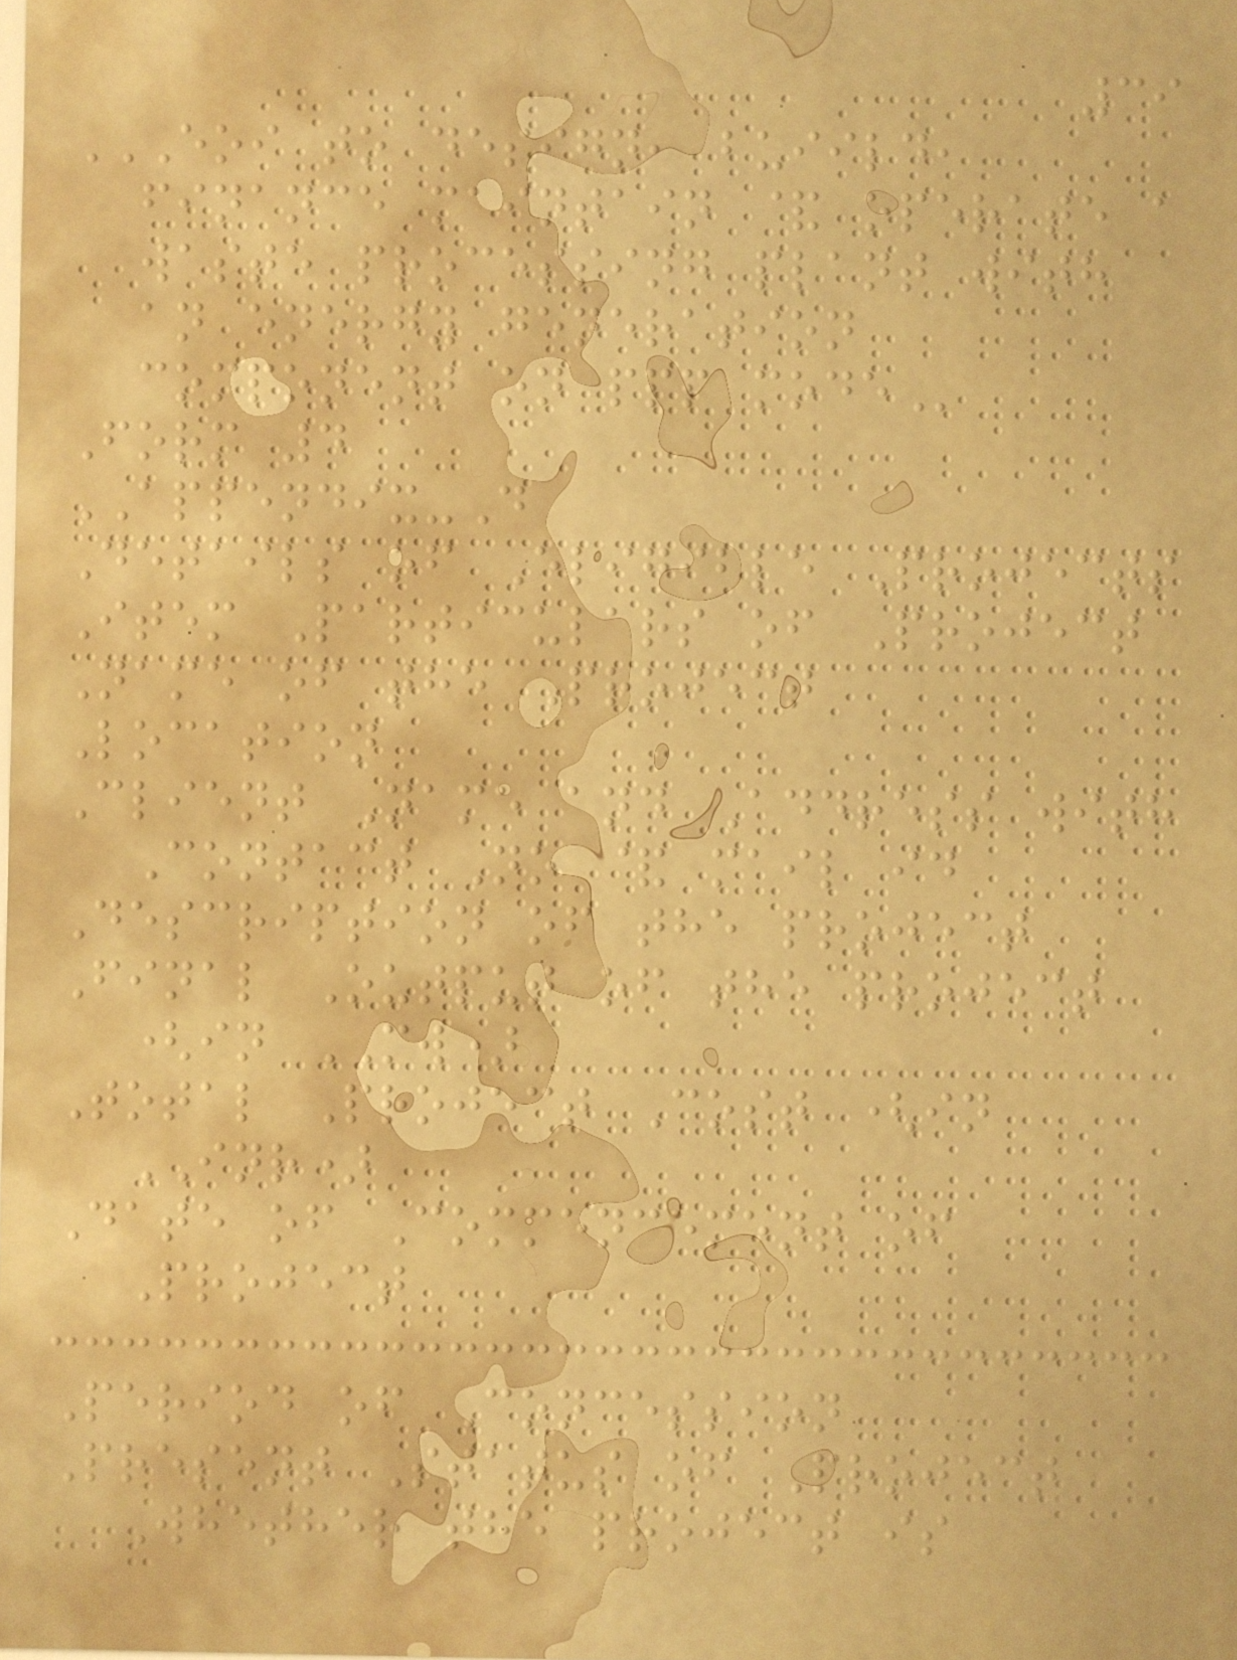39
EOI TO DESIGN, BUIILD,
FINANCE MAINTAIN & OPERATE A
WASTE PROCESSING PLANT WITH
AN ENERGY GENERATION
COMPONENT ON PPP MODE
Form 4
APPENDIX-D
Details of Eligible Projects
Item Particulars of Project
Name of the Project
Location
Client Name and Address with
Contact No & mail id
Description of the project
Final Output of the project
(in MW)
Total Project Cost (in
INR)
Date of Commencement of
Project
Period of Concession
Present Status of Project
Whether the project is
